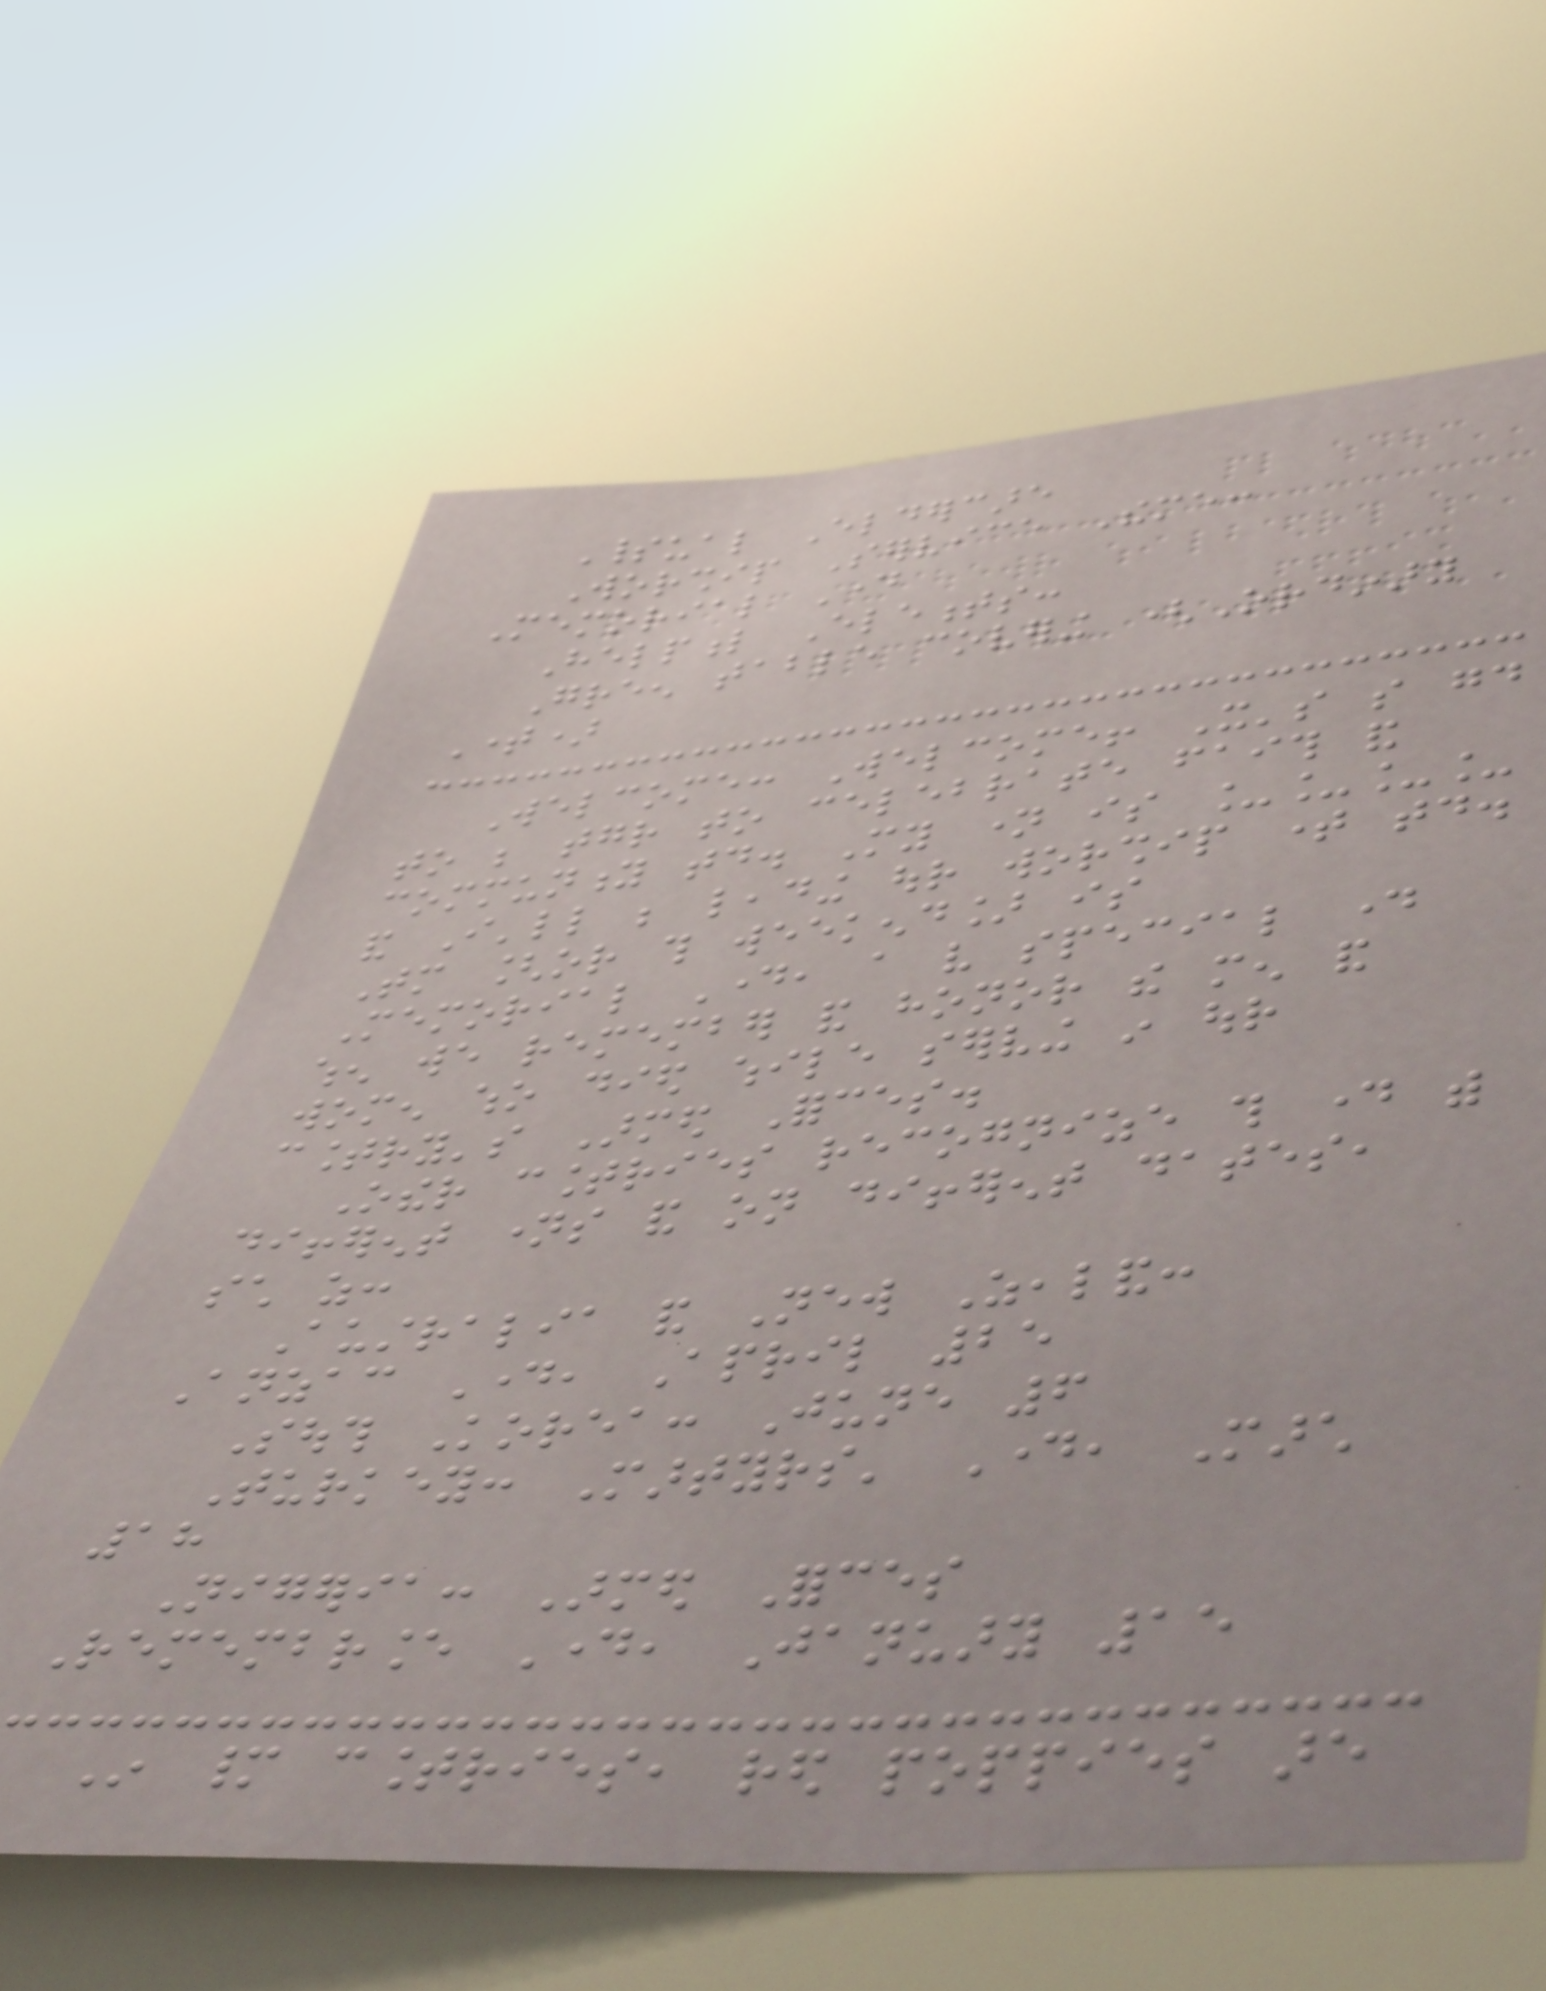Spiritual Eldercare
Worship Service Theme:
Memorial Day
Helpful Elements:
Green table covering (Ordinary
Time)
Welcome: Welcome! It's so good
to be together to celebrate faith and
community today. My name is ____
and I'll be leading our worship time today.
Tomorrow [or this weekend] is
Memorial Day, a very special day
when we remember and honor the men and
women who died while serving in our
country's Armed Forces.
Other countries recognize this day with
different names and on different dates,
such as:
Australia and New Zealand:
Anzac Day, April 25
South Korea: June 6
Turkey: Martyrs' Day, March
18
Nigeria: Armed Forces
Remembrance Day, January 15
In many countries, red poppies are
